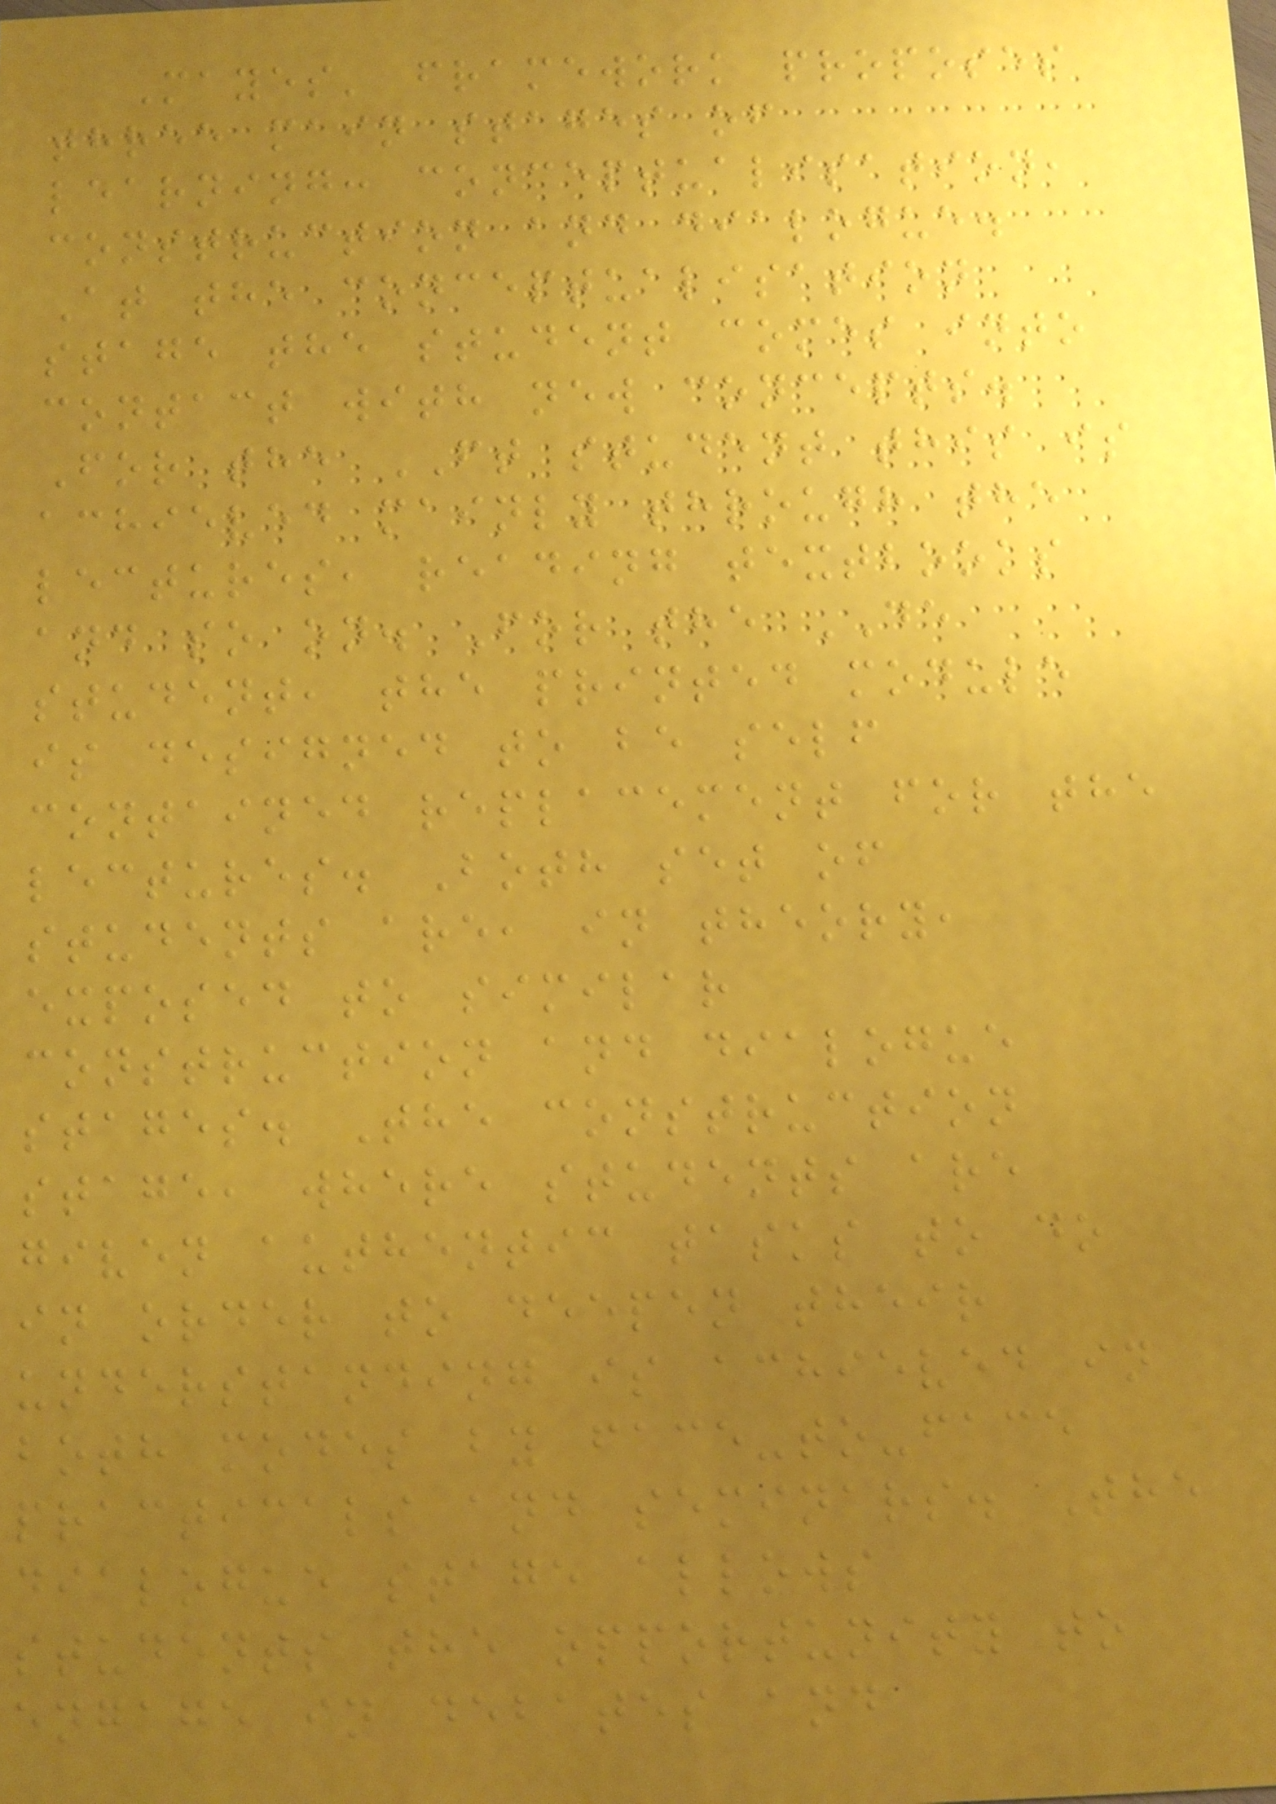Mayes' framework proposes
three main stages of
learning: conceptualisation,
construction and dialogue.
At the conceptualisation
stage the student comes into
contact with new concepts.
For the FT student this is
achieved mainly through the
lectures, reading textbooks
and so on. For the DE
student, the printed module
is designed to be self
contained replacement for the
lectures. Both set of
students are, in theory,
exposed to similar
construction and dialogue
stages. The construction
stage, where students are
given authentic tasks to do
in order to deepen their
understanding is achieved in
both modes by face-to-face
practicals and seminars. The
dialogue stage allows
students the opportunity to
engage in debates and
